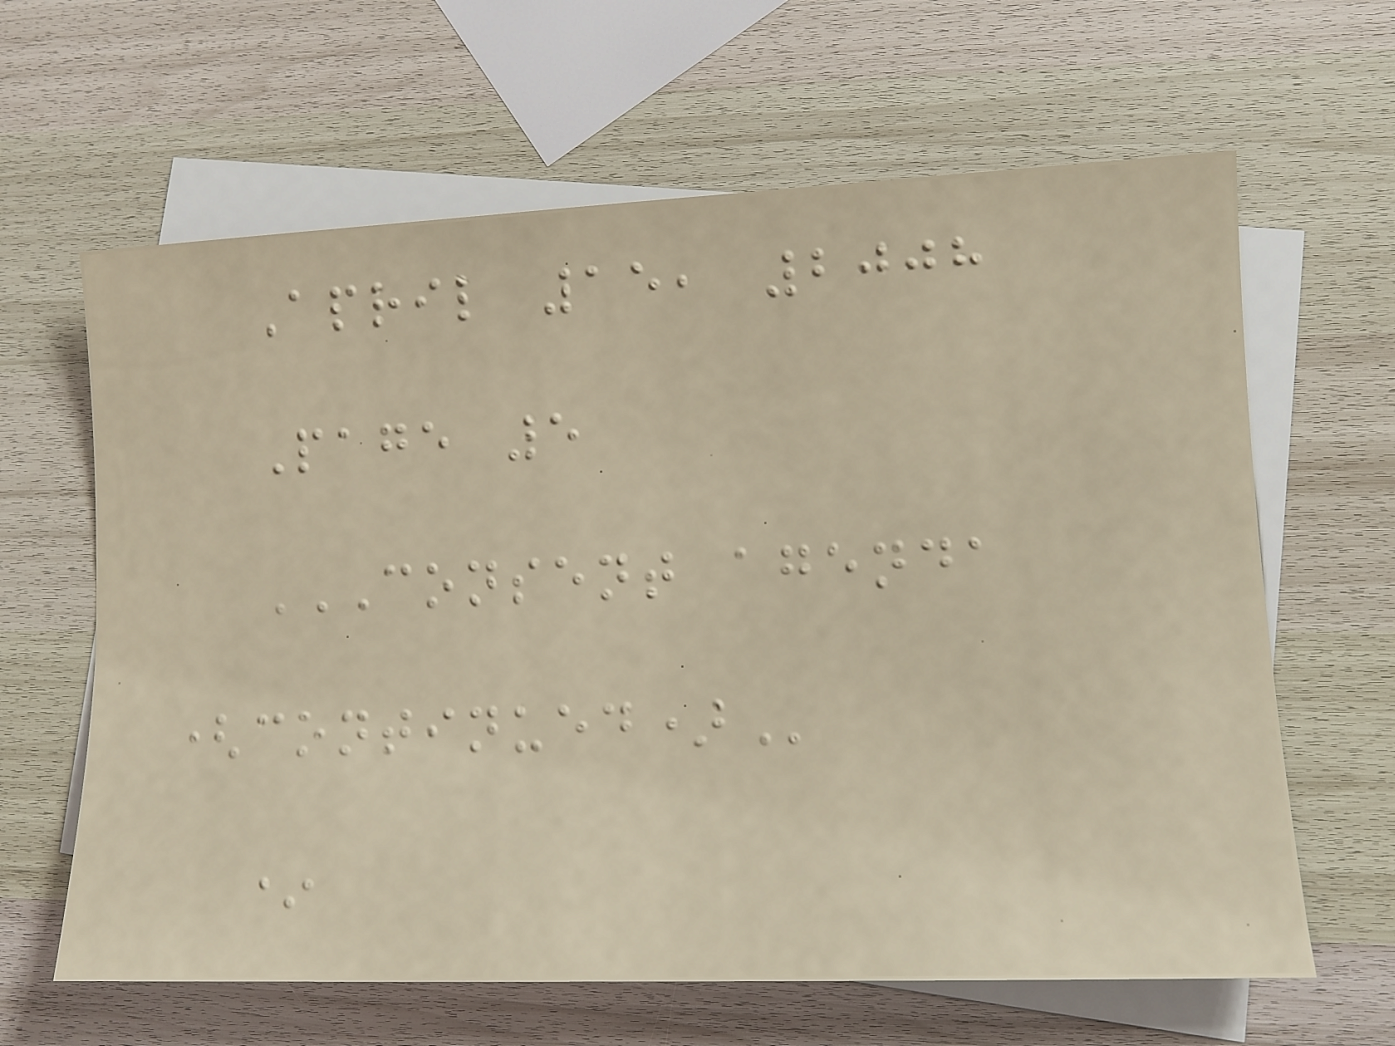April 15, 2008
Page 5
CONSENT AGENDA
(CONTINUED)
*
